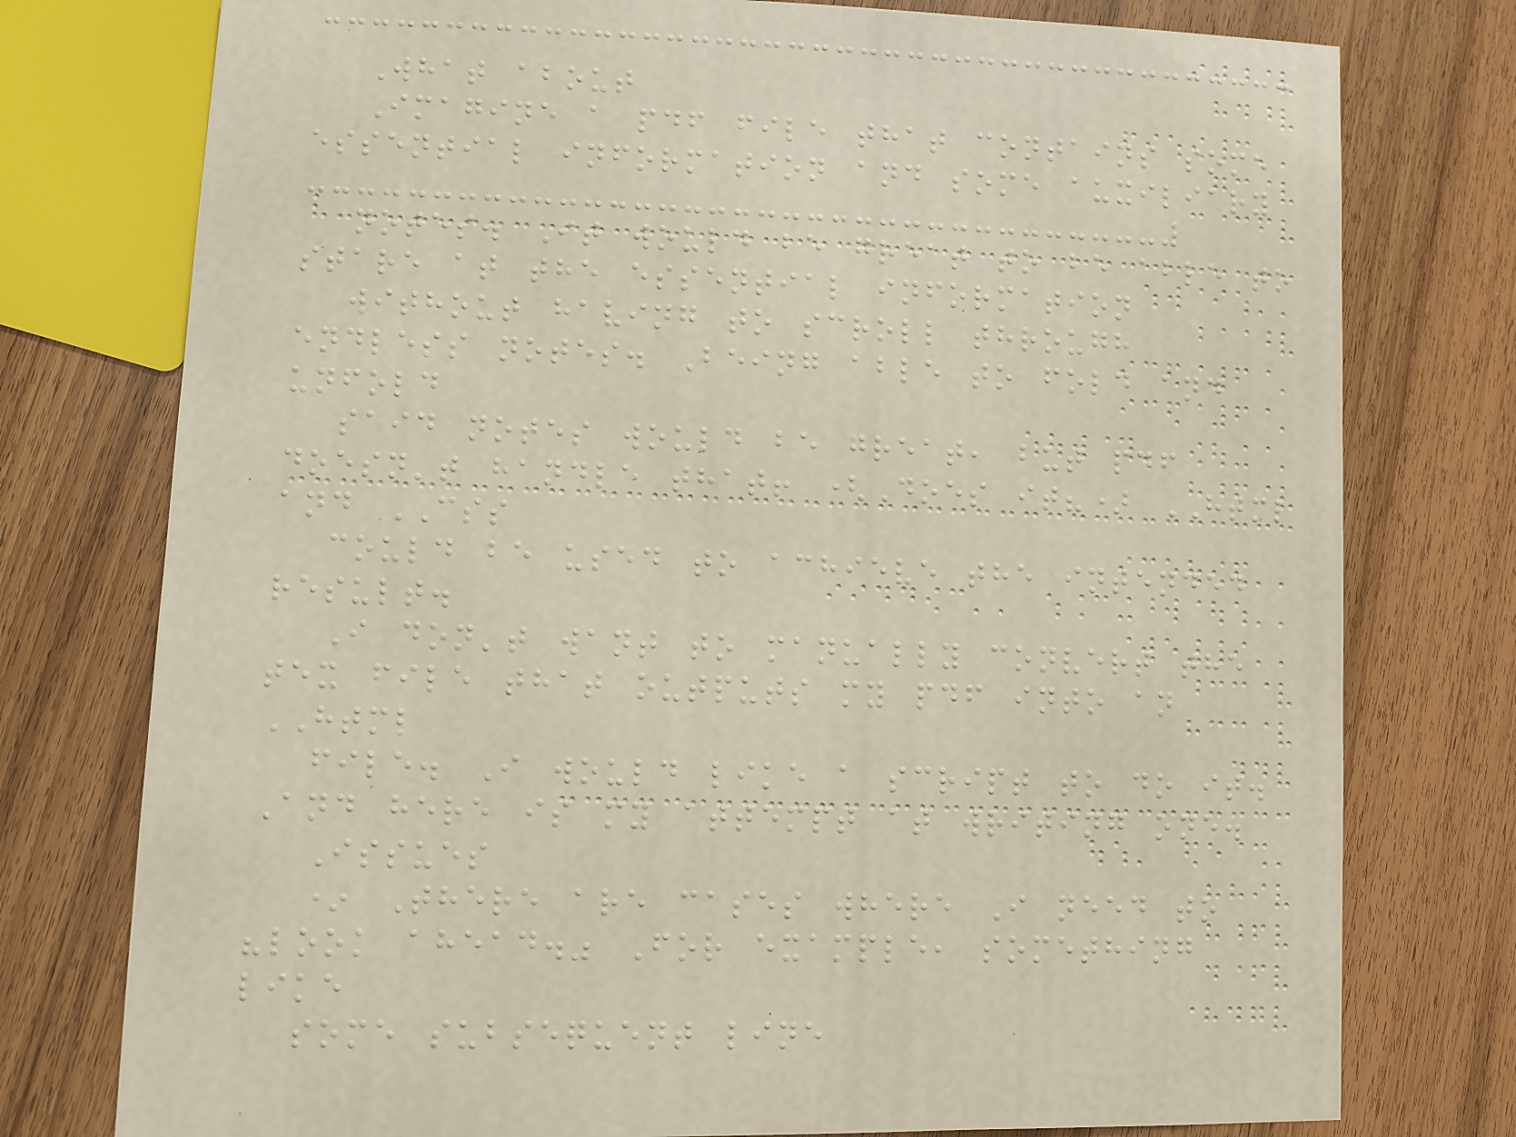What about
Imagine a pdf file that contains some
essential information and some auxiliary
notes. It would be great to be able to
stare at the essential information
without having to scroll through
endless notes. Being able to fold and
unfold
said notes would be great, but pdf
doesn't handle that! (Does it?) HTML
and CSS
could be used to achieve the intended
result.
I don't want to manually convert the
tex file that outputs my pdf into an
HTML
file. I would like a script to do it.
And here is my attempt at writing one.
Issues
* There are cases where I need to
"look ahead." For example, something
like
some subsequent line
